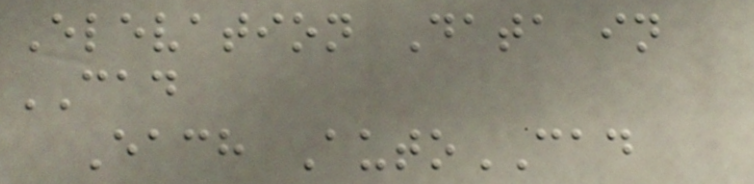Elevation Data in
CAD
Each AutoCAD
